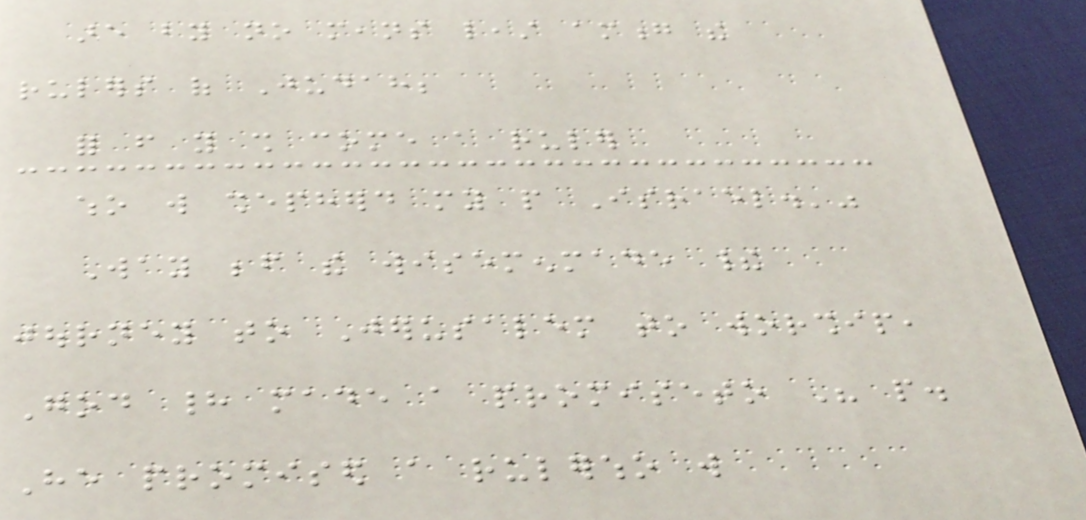are by no means least among the
rulers of Judah;
for from you shall come a ruler
who will shepherd my people Israel.'"
Way before the wisemenmade their
journey to Jerusalem to worship,
God had made a promiseto His people.
He promised a rulerwho will
